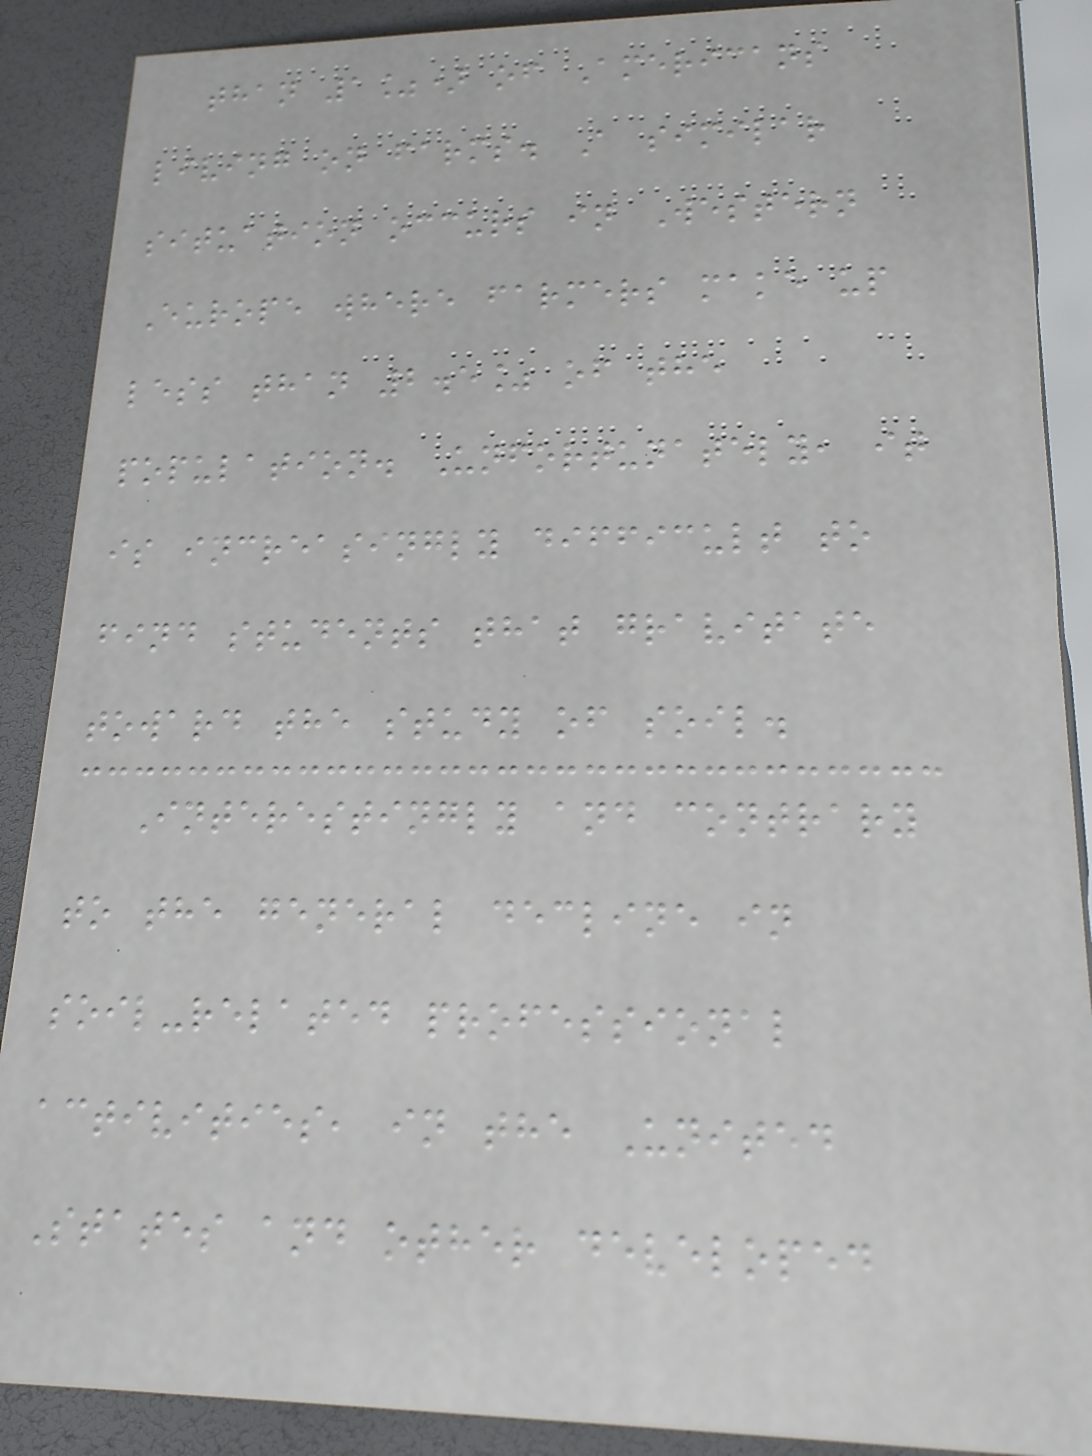than 1%) of Americans
living on farms. A similar
situation occurs in Western
Europe where farmers make up
less than 2.5% of the
population. Unfortunately, it
is increasingly difficult to
find students that gravitate
toward the study of soil.
Interestingly and contrary
to the general decline in
soil-related professional
activities, in the United
States and other developed
